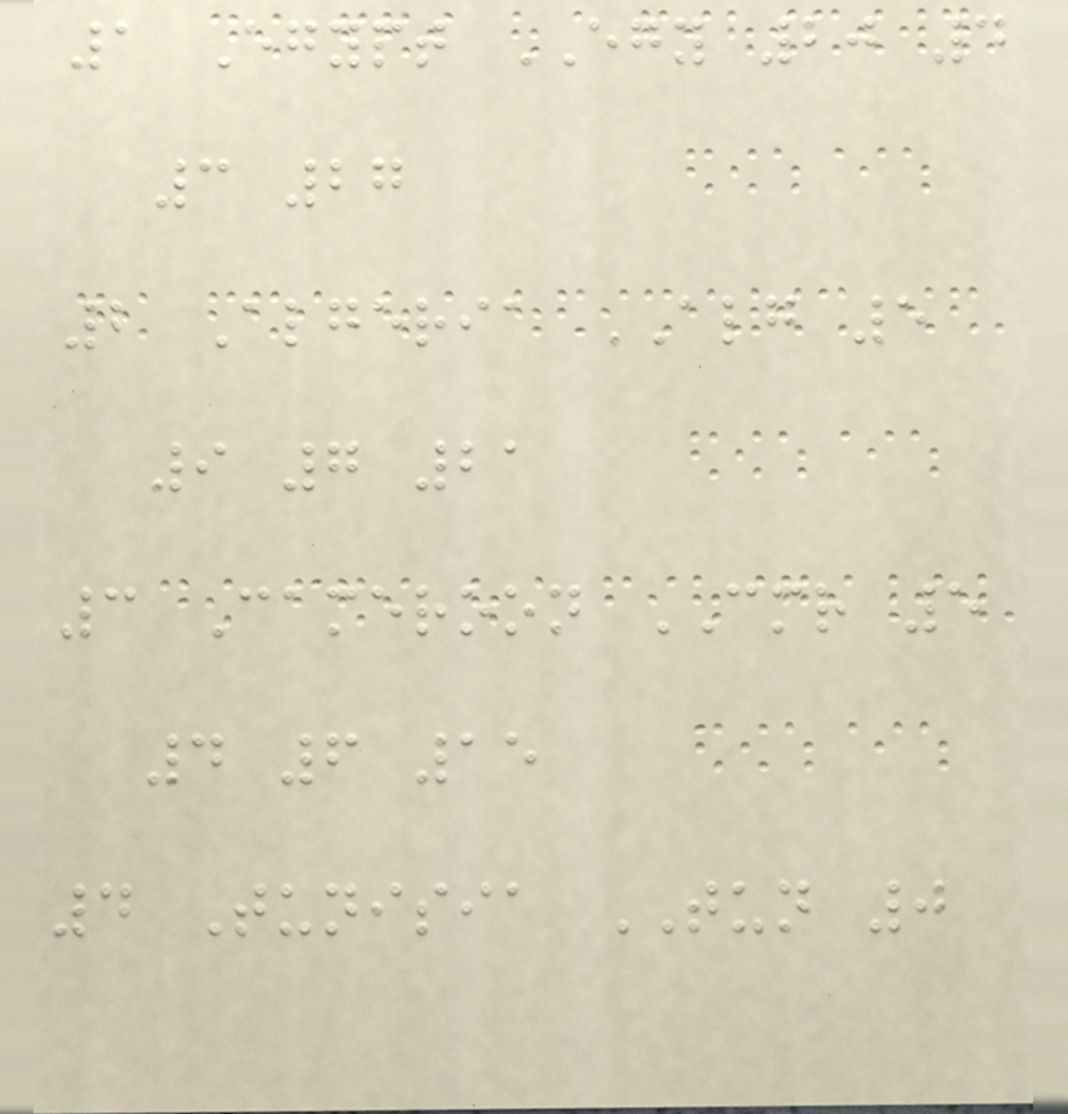1 Egypt EGY 20 4
3 27
2 Algeria ALG 5
9 7 21
3 Cameroon CMR 5
4 6 15
4 Tunisia TUN 0
